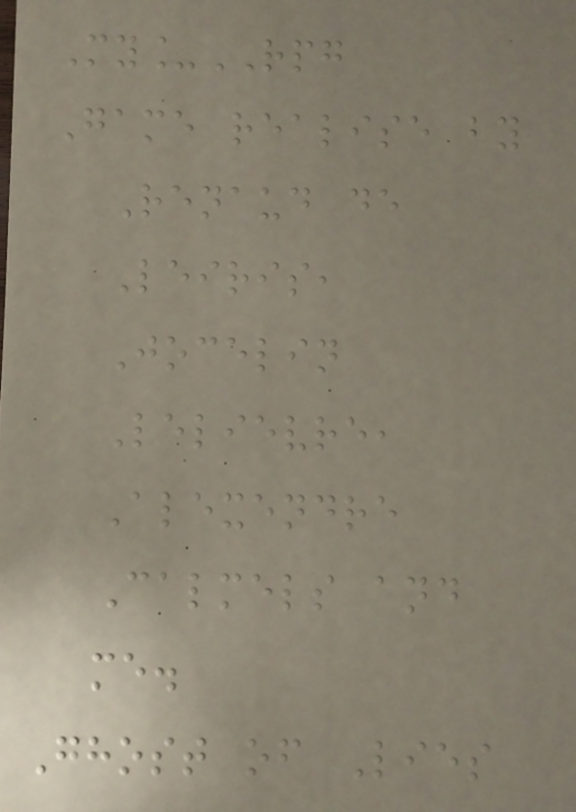My_RPG
Game realise by
Renaud de
Leiris,
Jocelin
Lelievre,
Alexendre
Calmels and
me.
Ghost of Lies
